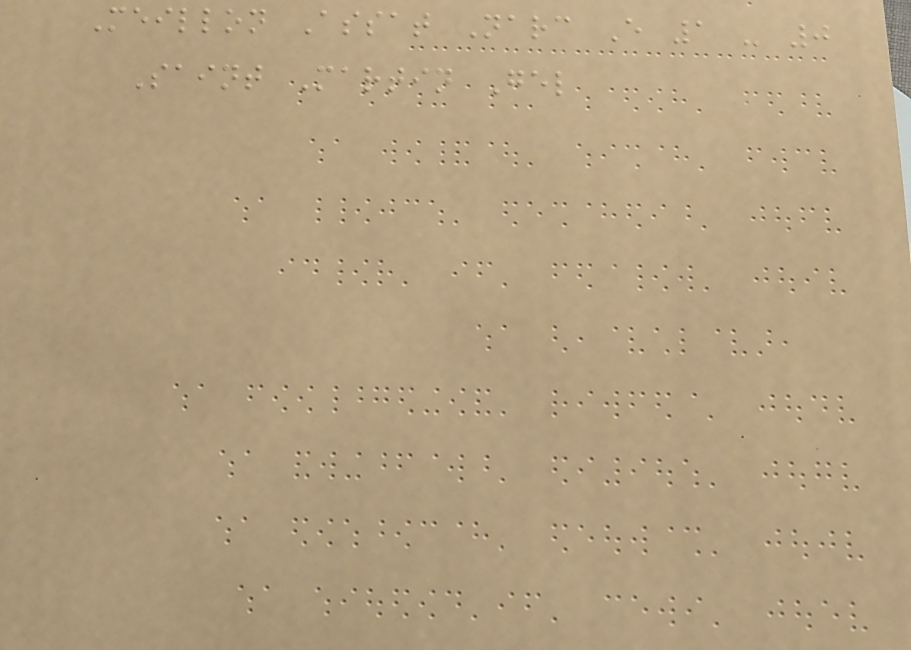Meillon Assat Narc E 1 - 0
Saint Martin Gel
